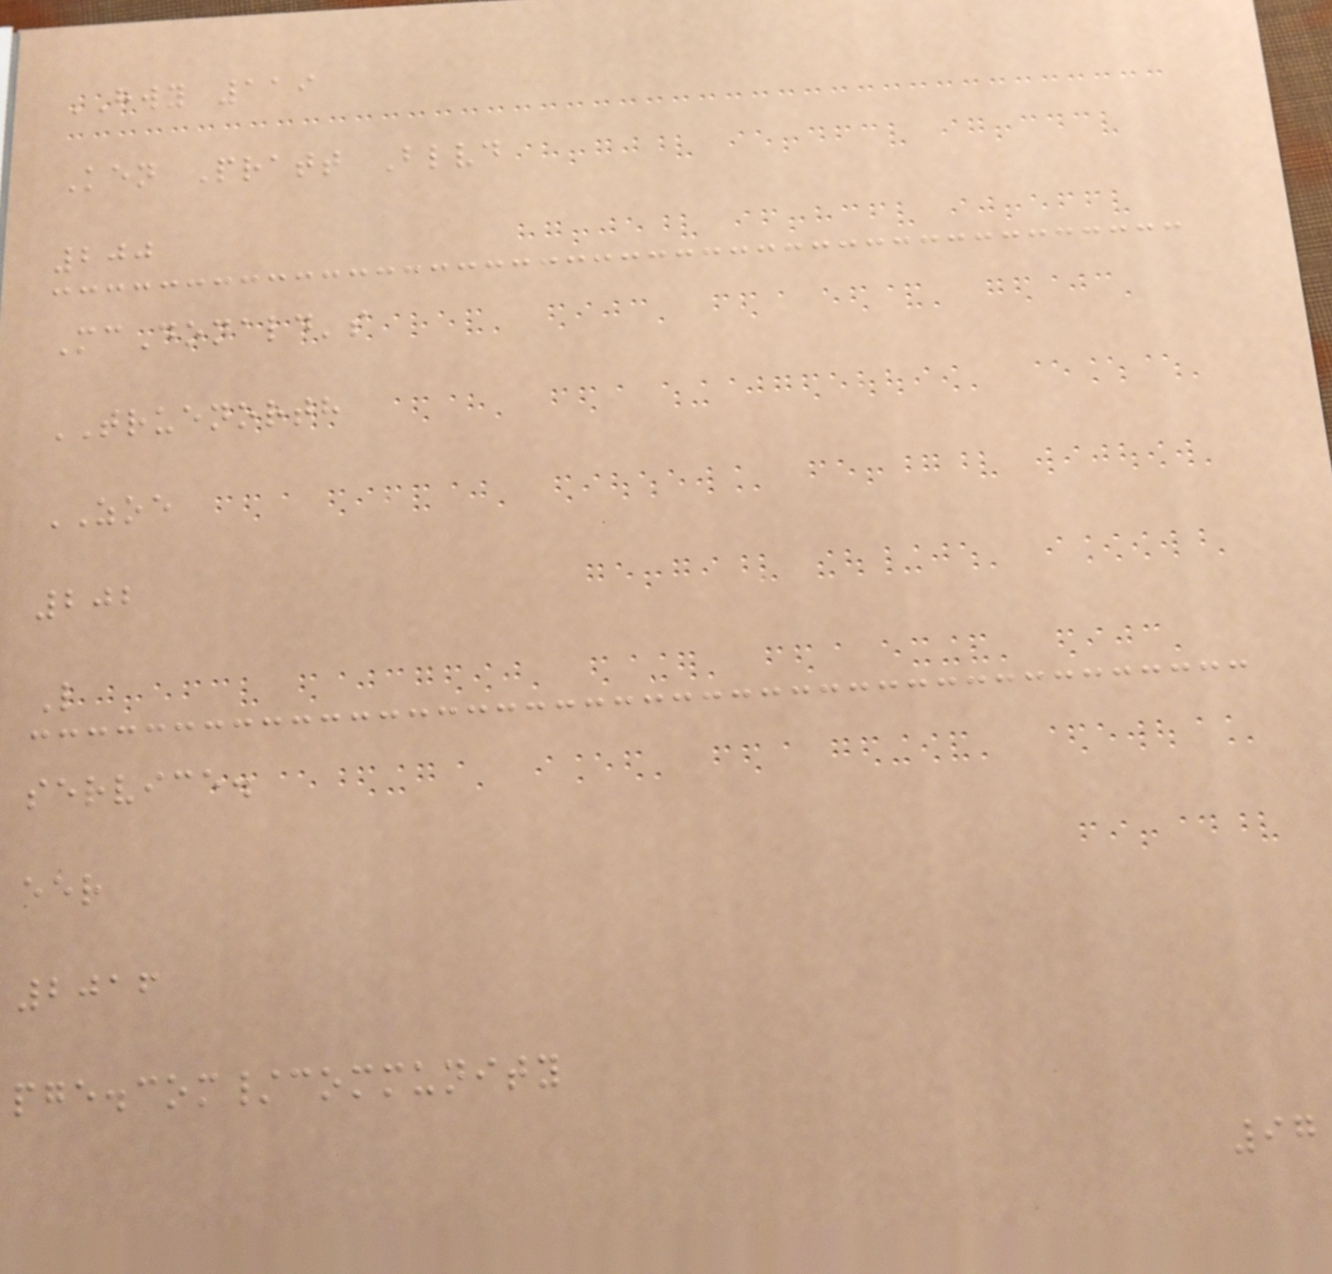HWY 119
Ken Pratt Blvd
200
McDonald's
TRUENORTH
ZOE
202
L
service.
eer
2016
pge.com/community
97
